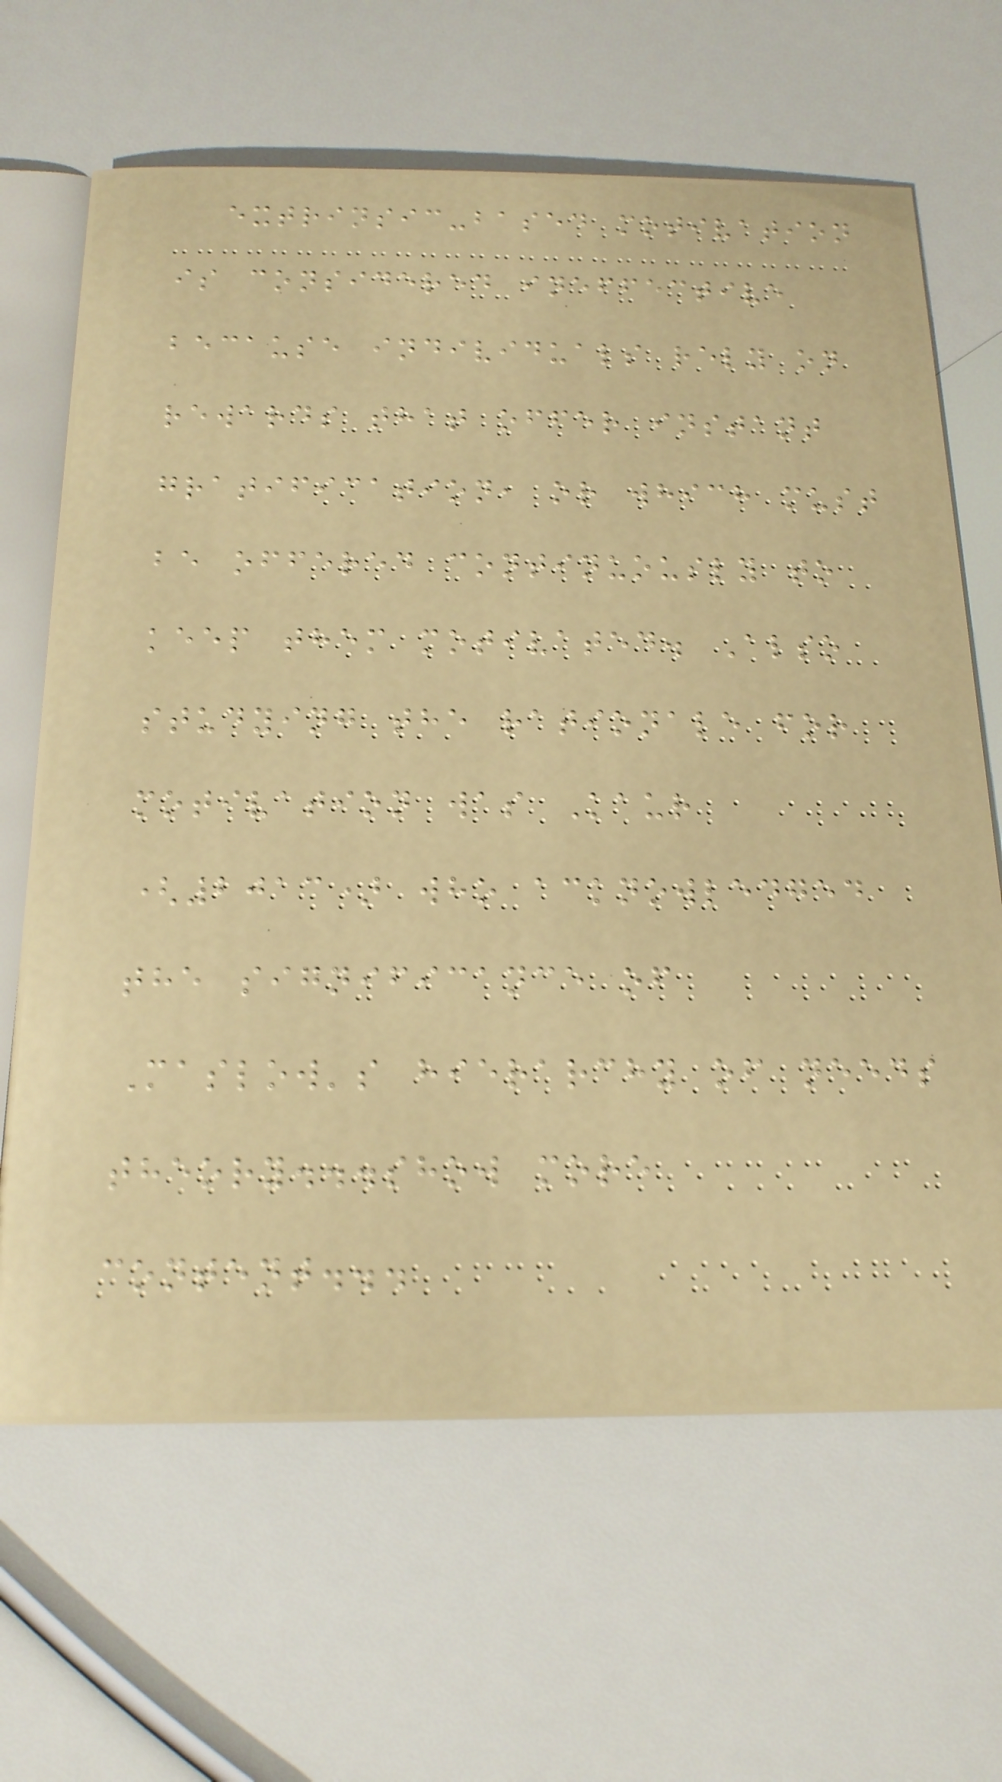extrinsic-based motivation
is considered ineffective
because individuals rely on
rewards that offer instant
gratification, or which must
be offered continuously to
keep them motivated. Also
studying the rationale for
motivation was Kaur
(2013) who acknowledged
the significance of
Maslow's hierarchy of needs
theory...show more
content...
